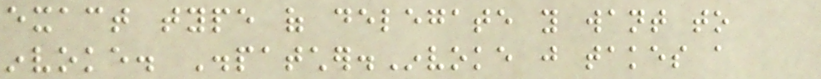exact type of delegate you want to
invoke. Dispatcher.Invoke just takes a
